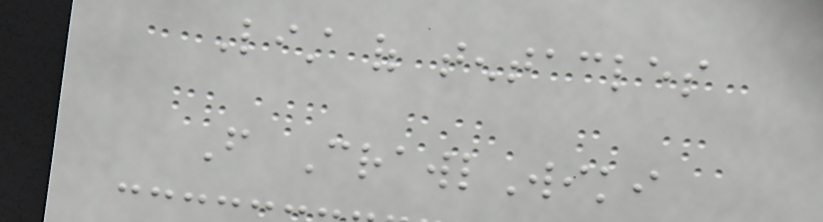List of tentacles
From CrawlWiki
